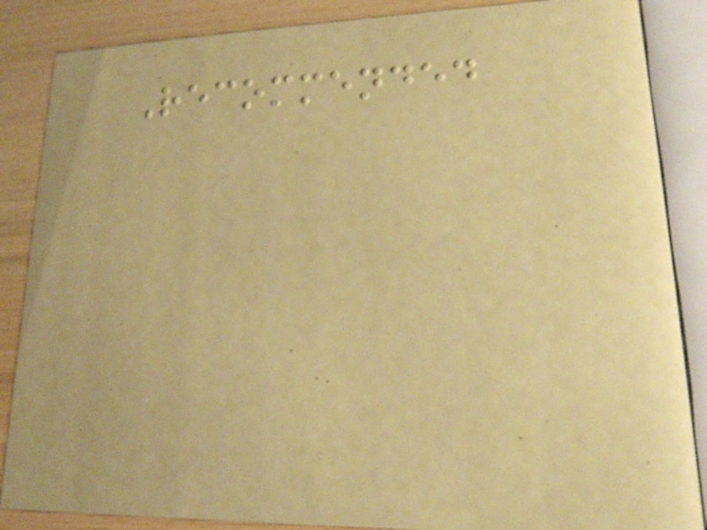Recommended
